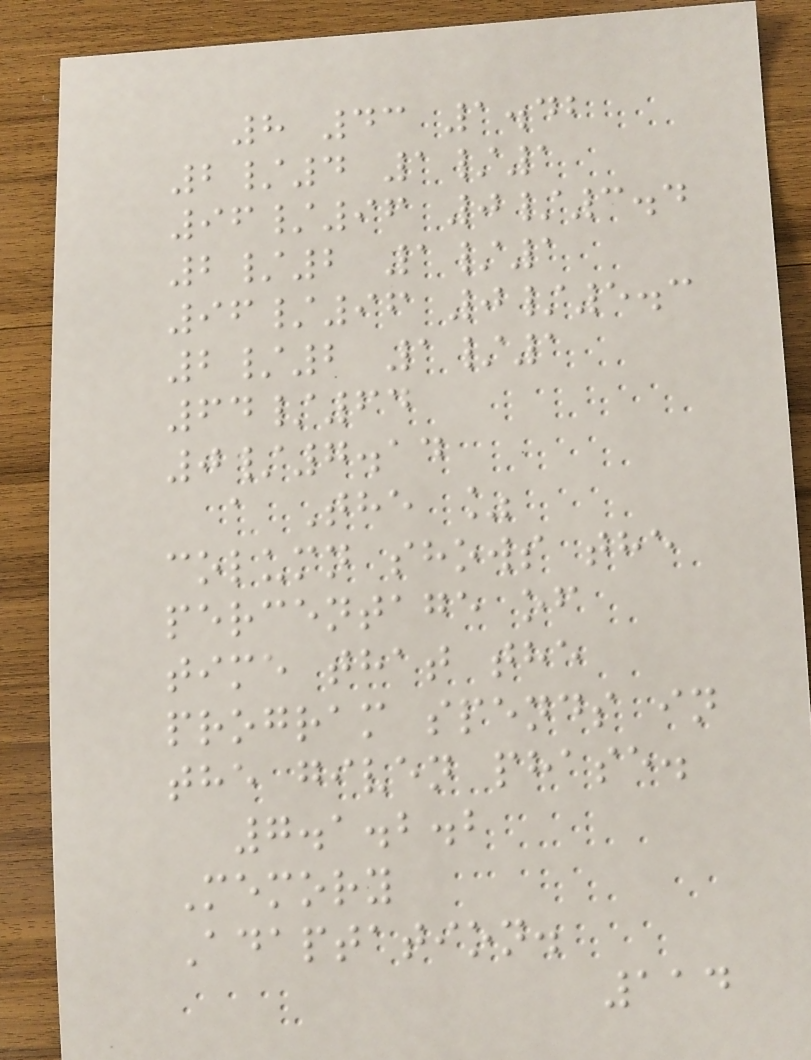8 43 1.42
2/4 1/1
96/96 0/3.4
2/2 1/1
96/96 0/5.3
2/2 1/1
64/64
0/7.14
a The %
column shows the
percentage of
time that the
program spends in
the given phase.
7.1.2.2
Memory
Adaptation.
114
